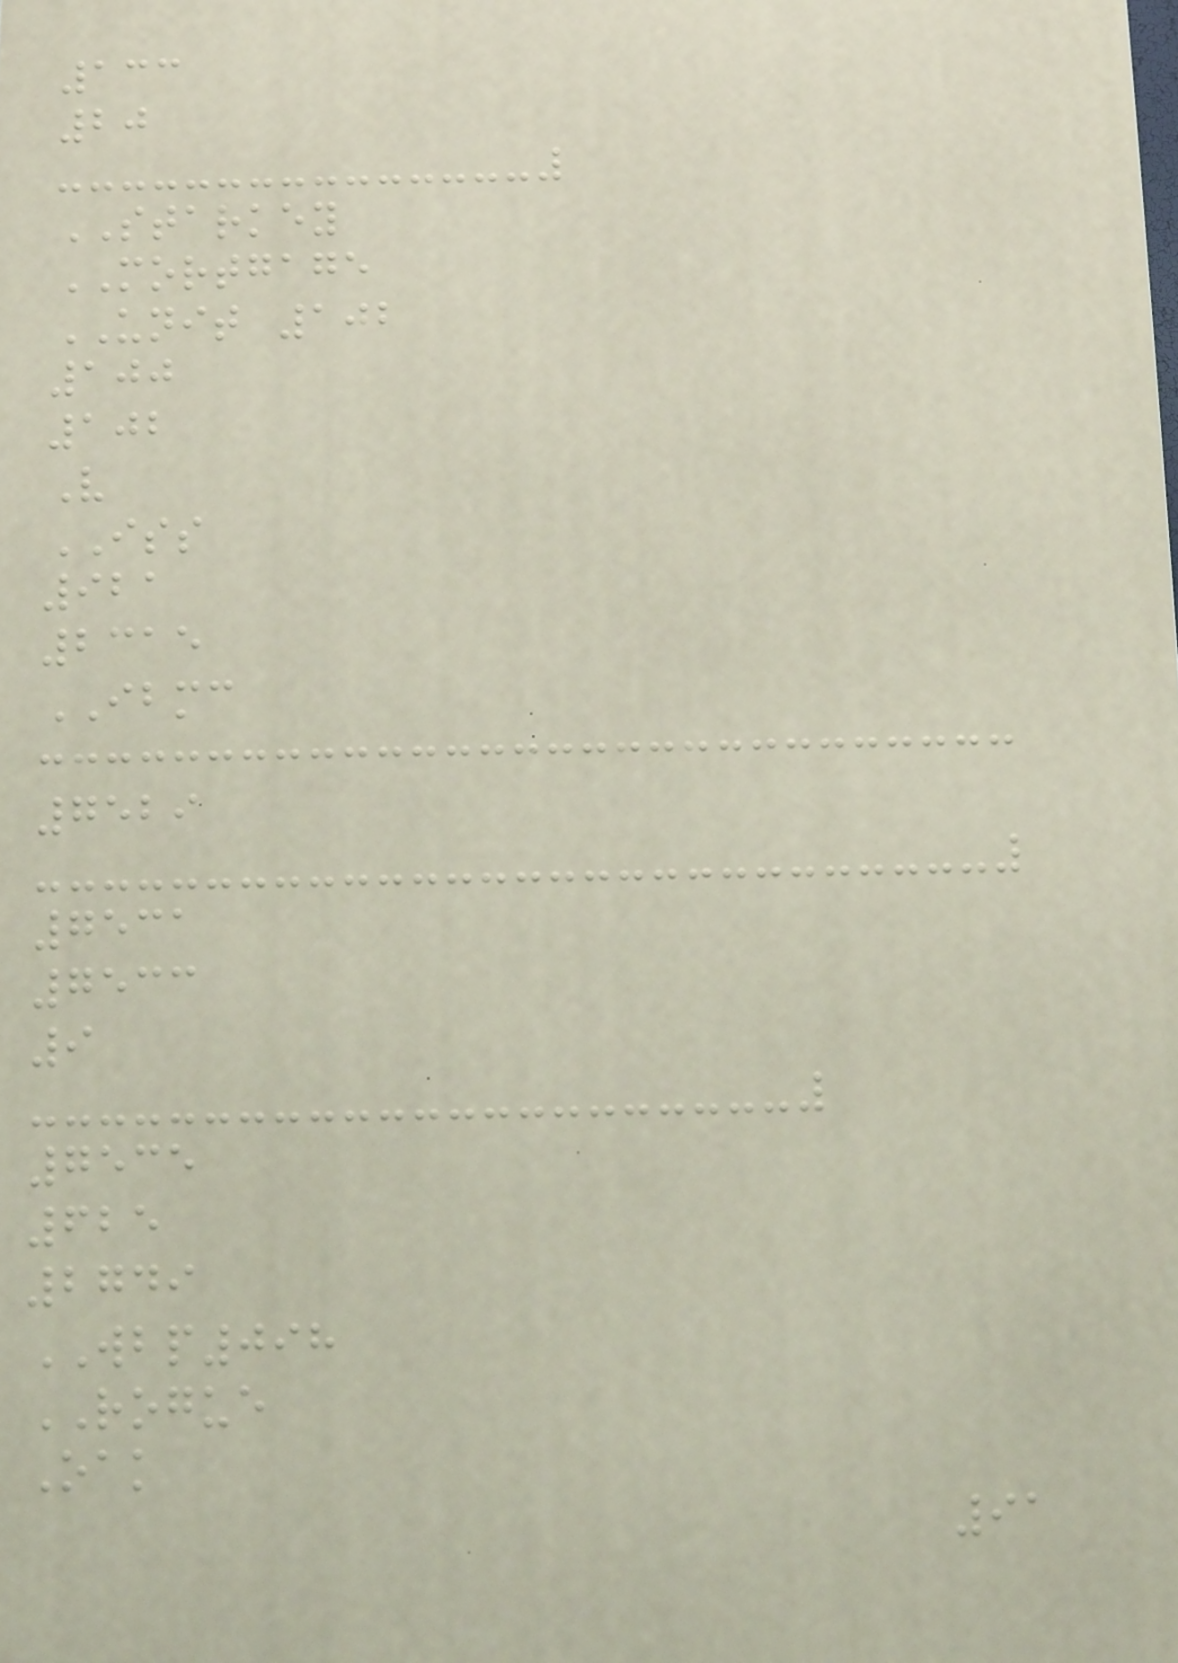133
20
STARKEY
MORTGAGE
UNIT 102
100
102
V
ISS
921
2315
IBMC
7529
7531
7533
9
7535
625
2749
WBP098
ROGUE
Oak
91
